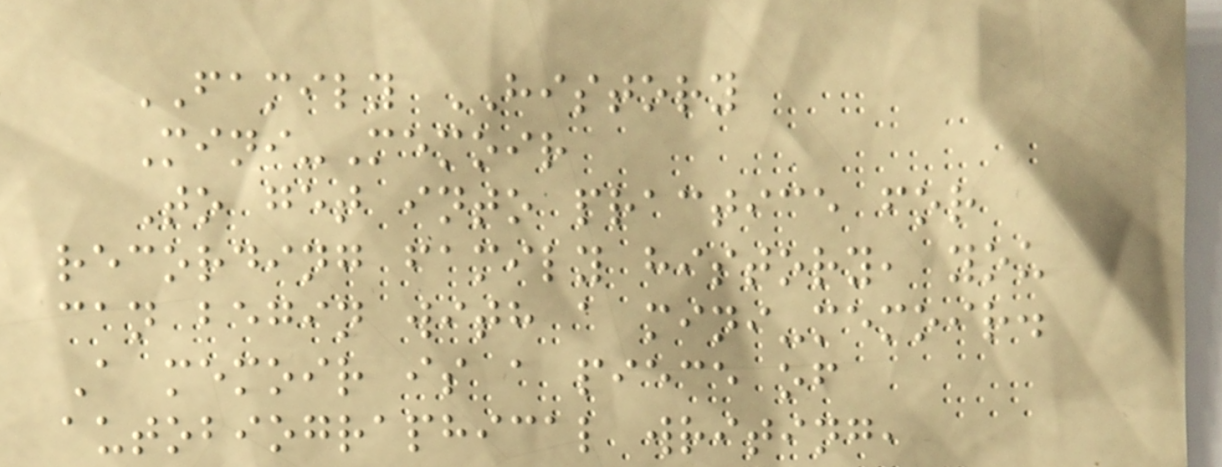FAMILY HISTORY
Mini-Memoir
To get into practice for
recording family history, you
can begin with a mini-memoir.
A memoir is a piece of
autobiographical writing,
